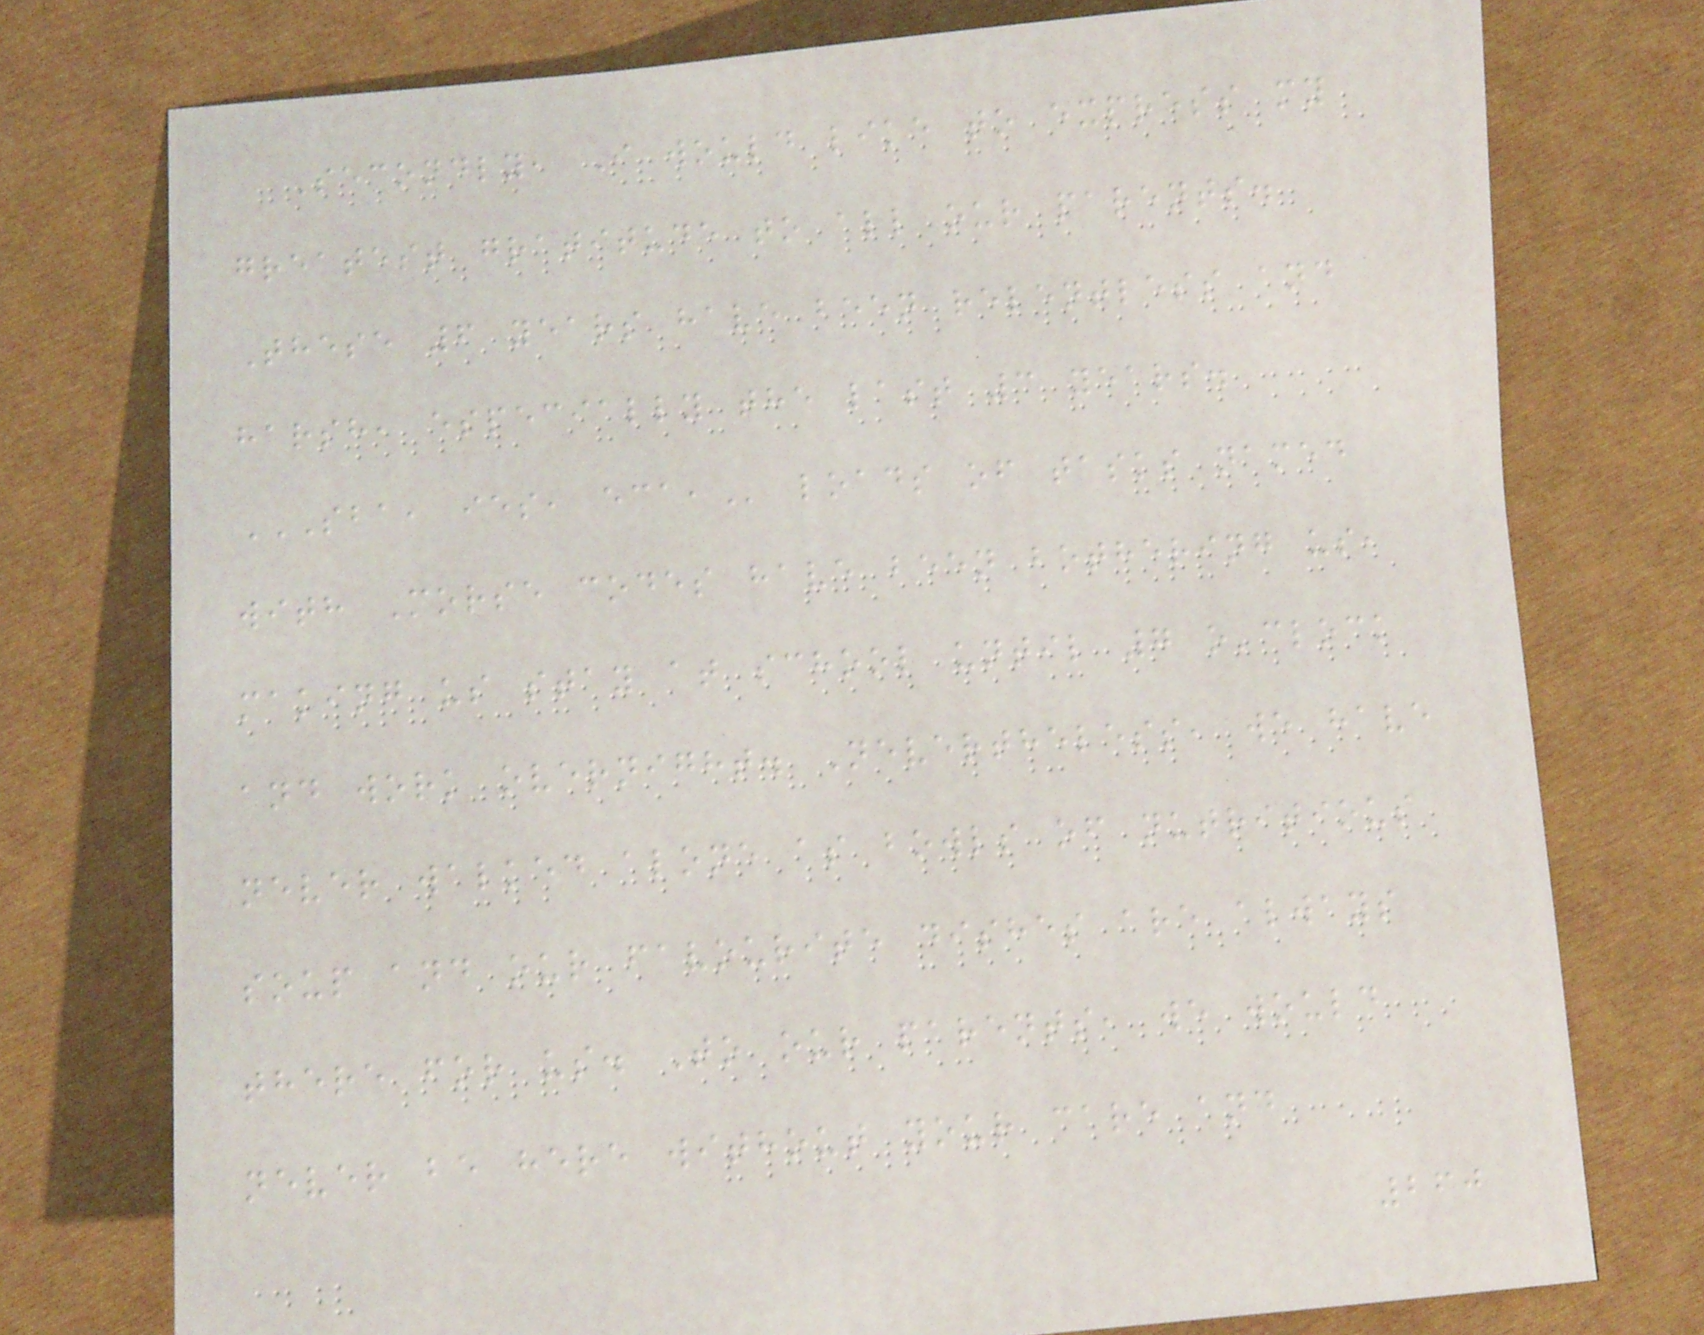Secondly, I would like to express my
greatest gratitude to all our parents.
These 6 years have been relentless and
harsh, especially the last 3 years.
SBA, IES, ECA, loads of tasks named
with Morse codes have been bothering us,
making us stay at school until 7 o'clock
and work overnight. Nevertheless, we have
never walked alone as bowls of nutritious
soup and our favourite dishes are always
there for us. To our parents, we would
never be here without your care and
260
